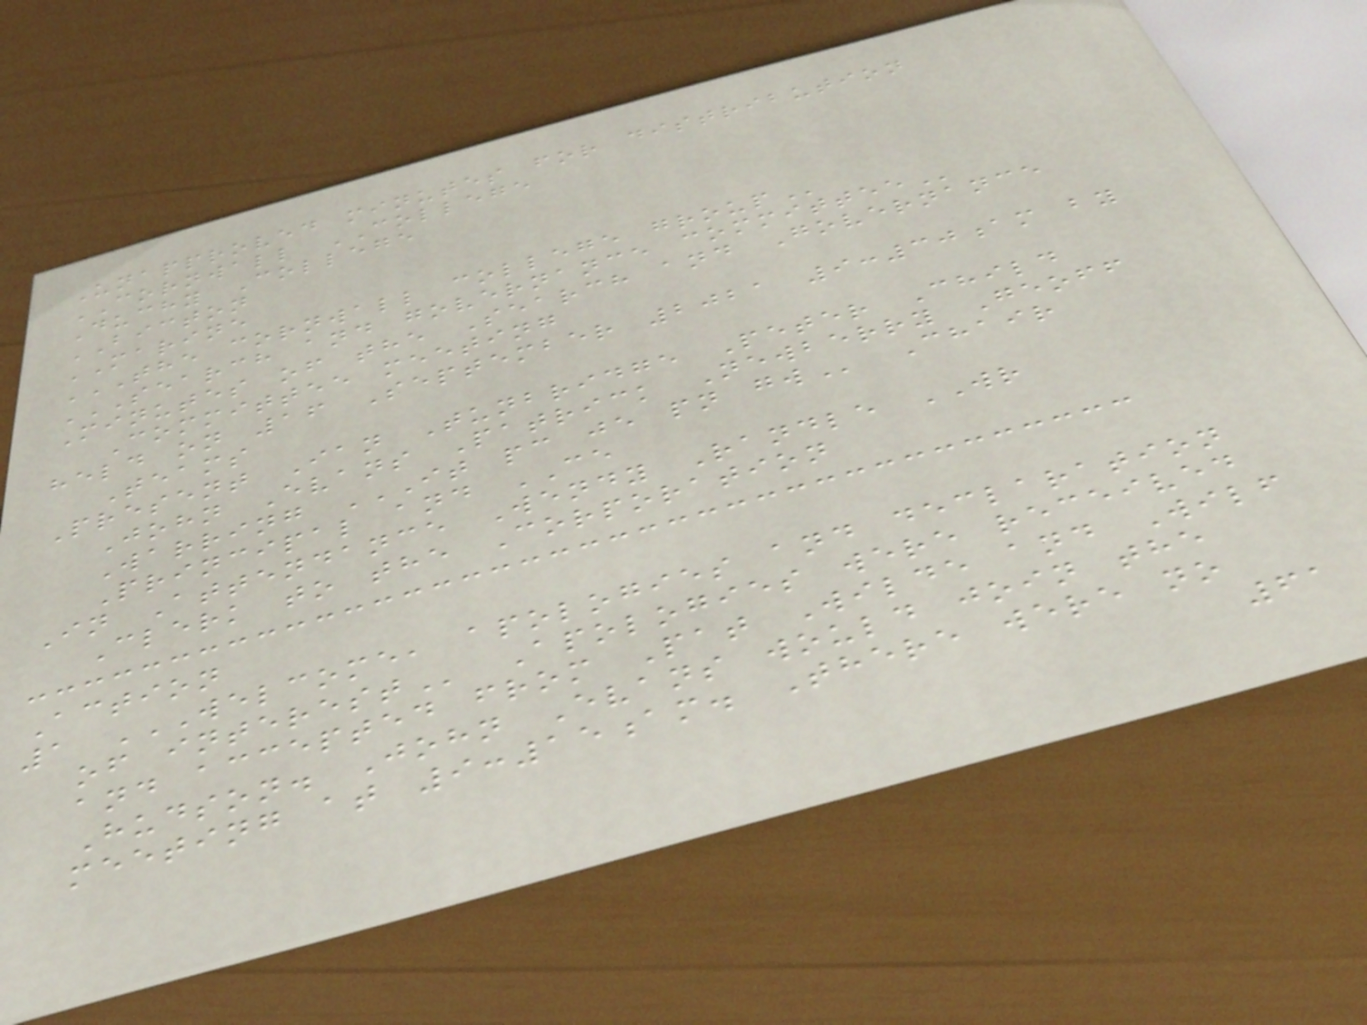Unapproved minutes for distribution
CORNWALL COLLEGE
Duchy College
BICTON
MARINE
THE CORNWALL COLLEGE GROUP
SEARCH AND GOVERNANCE COMMITTEE
Minutes of the Search and Governance
Committee meeting
held on 16 September 2021 9:30am by
Teams
Present Ian Tunbridge Peter Child
John Evans Patrick Newberry Geoff
Warring IT PC JE PN GW Chair
Principal and CE
In Attendance Wendy Randle WR
Clerk to the Corporation
Action
1 WELCOME, APOLOGIES AND DECLARATION
OF INTEREST Apologies were received
and accepted from Pat Wilde and Wilf
Hudson. John Evans would join the
meeting at 9:15am. There were no
61
